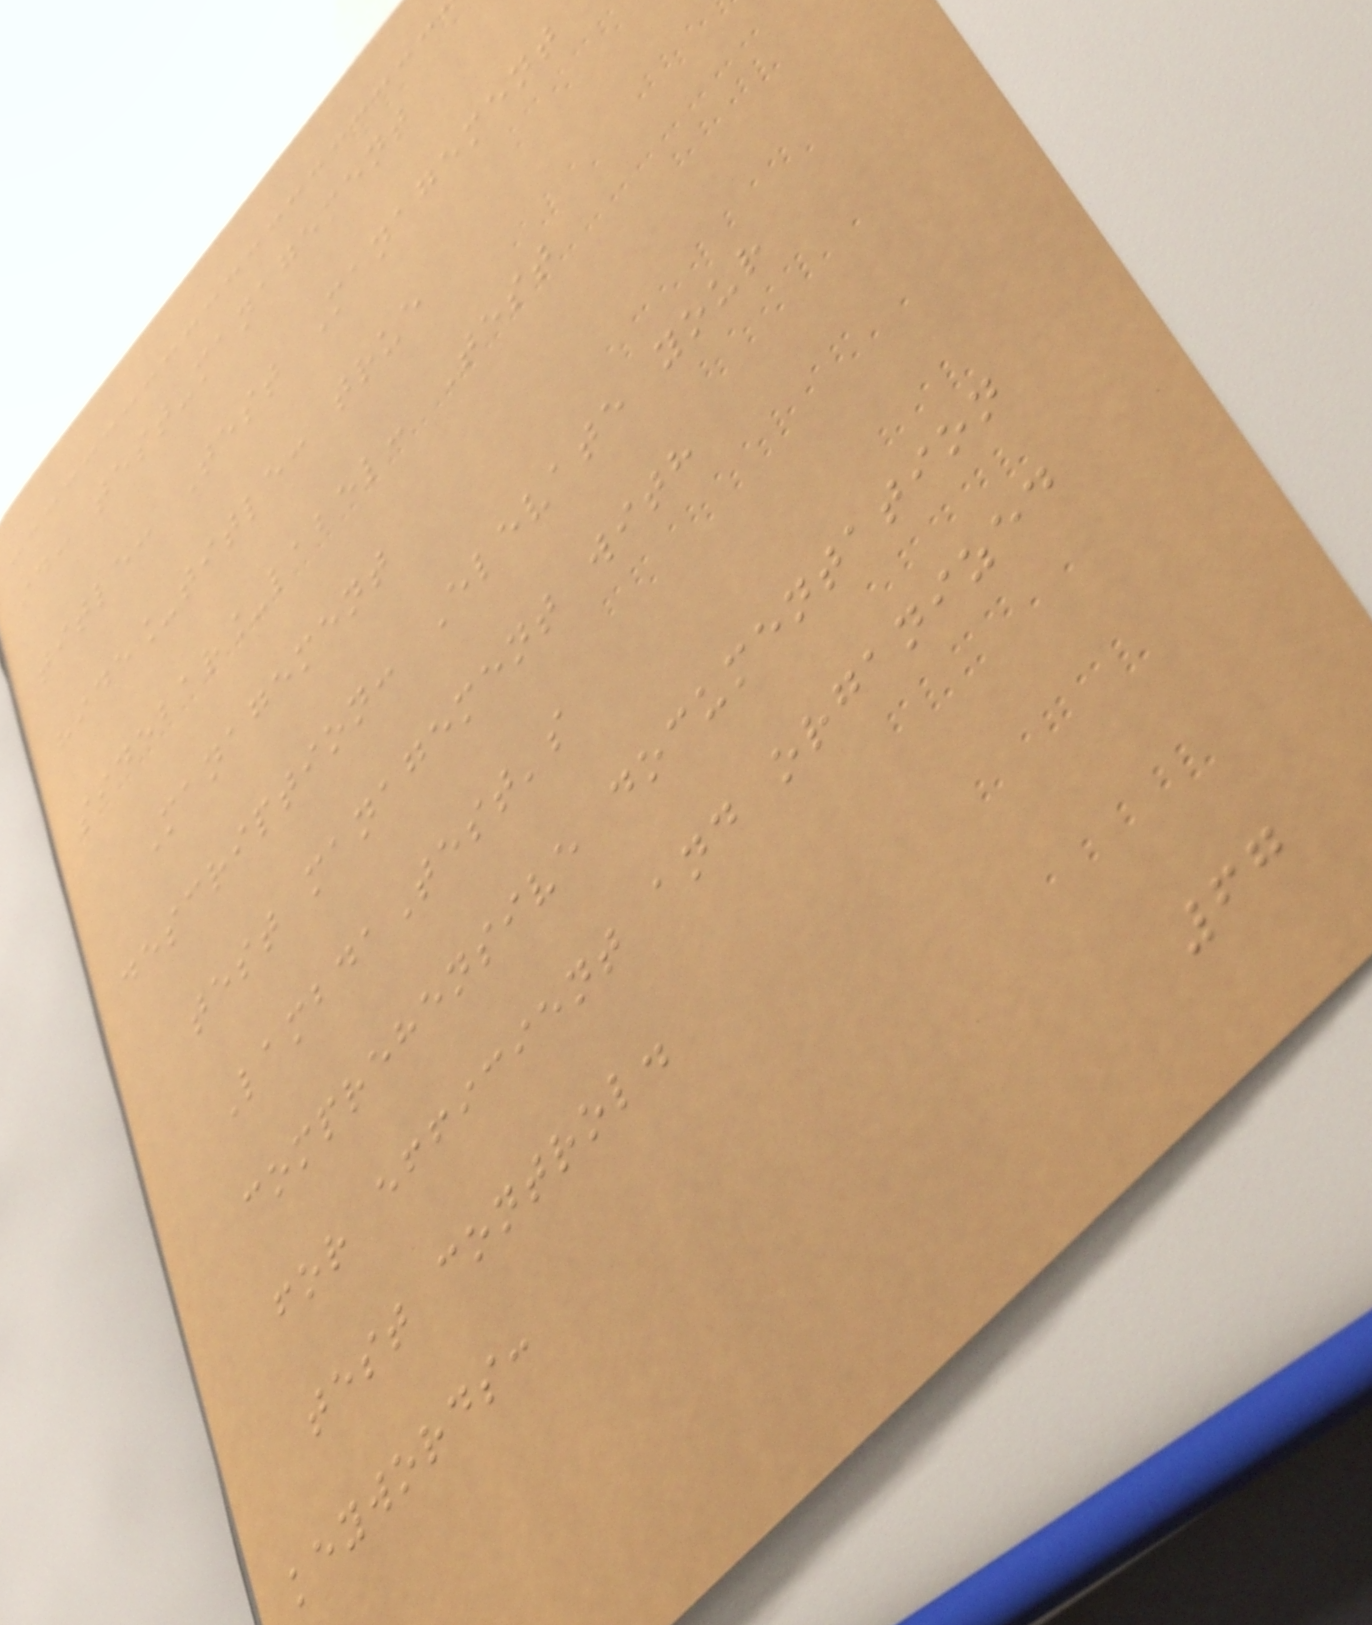id: test-management
title: Test Management
hide_title: true
sidebar_label: Test
Management
description: Elevate your
test management with
LambdaTest's
comprehensive documentation
for efficient and organized
test control.
keywords:
67
